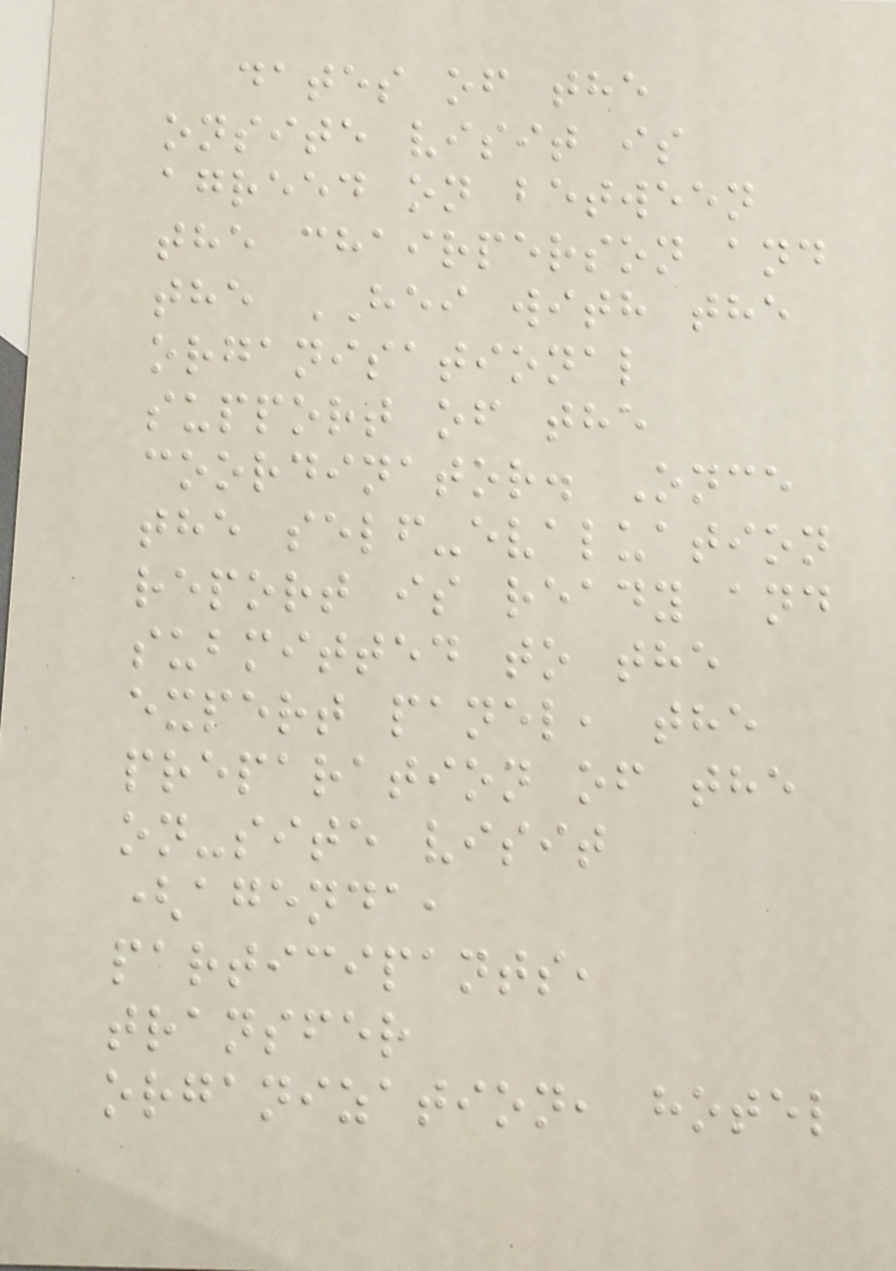dates of the
onsite visit is
agreed on between
the chairperson and
the HEI with the
organisational
support of the
coordinator. Once
the self-evaluation
report is ready and
submitted to the
expert panel, the
preparation of the
on-site visit
(agenda,
participants,
transfer
organization, hotel
